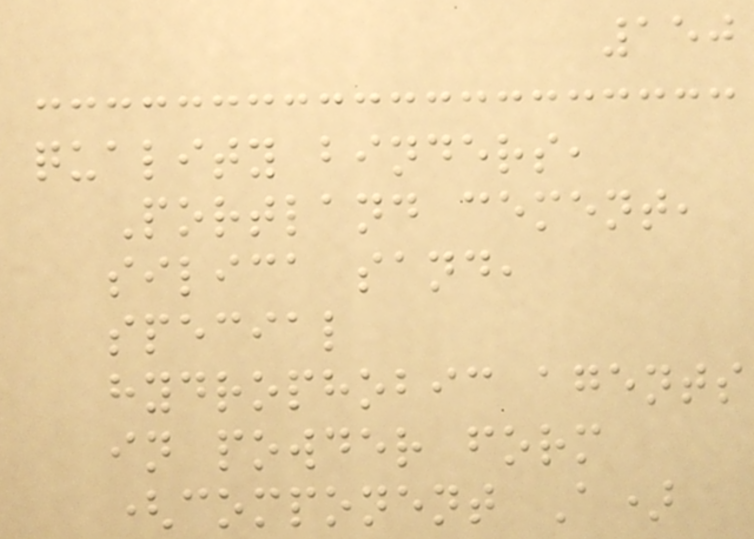150
quality binders,
Portland cement,
silica sand,
special
hydrophobic agents
in powder form
(component A)
